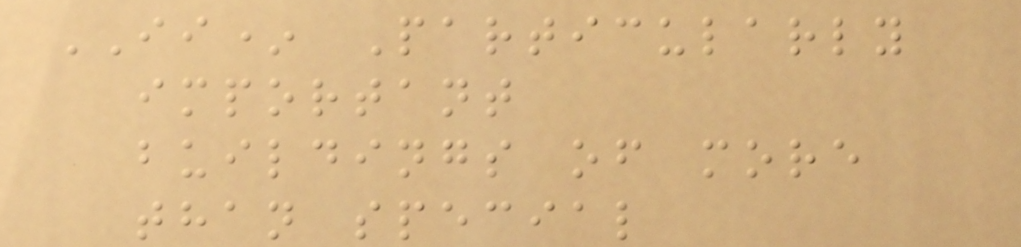II* Particularly
important
buildings of more
than special
